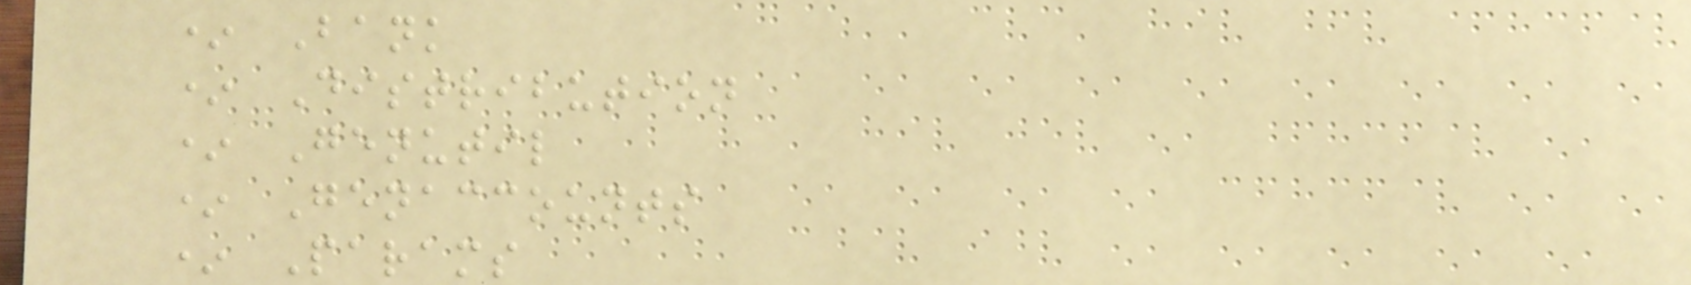* Bank
* Distribution
* Genutil
* Genaccounts
* Params
